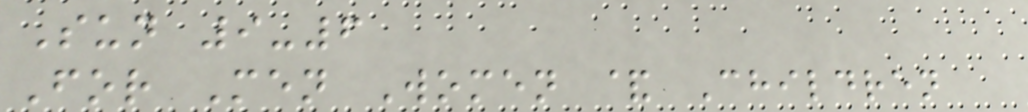Sun 9-6
For Men Women & Children
